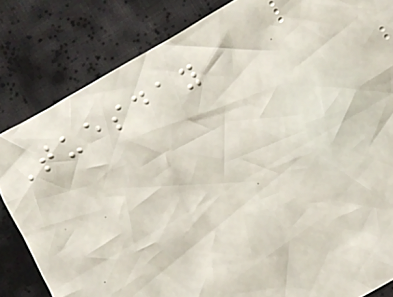Tuesday
